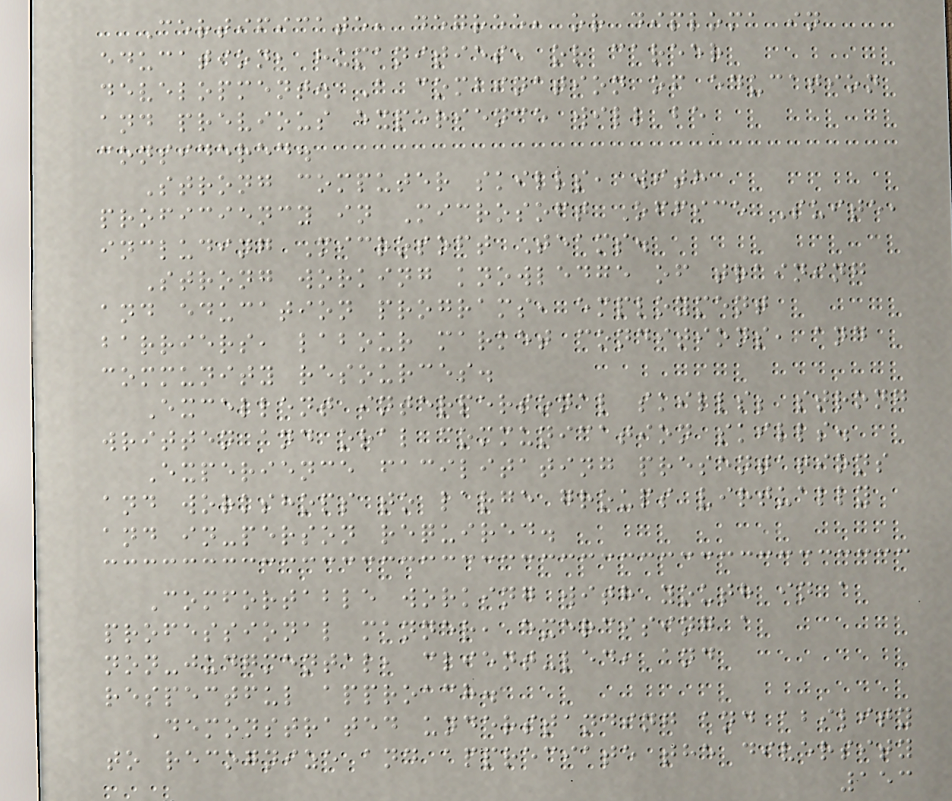Certificate, degree, or diploma in
education, humanities, or career
development. A combination of education
and previous experience will be
considered.
Strong computer skills, with
proficiency in Microsoft Office Suite,
including Microsoft Teams.
Strong working knowledge of training
and education programs, employment
barriers, labour market conditions, and
community resources.
Excellent interpersonal skills; strong
written and oral communication skills.
Experience facilitating presentations
and workshops to large groups virtually
and in-person required.
Comfortable working with youth in a
professional manner, exercising a
non-judgmental, client-led, and
respectful approach.
Demonstrated understanding and ability
to recognize and appreciate the diversity
153
